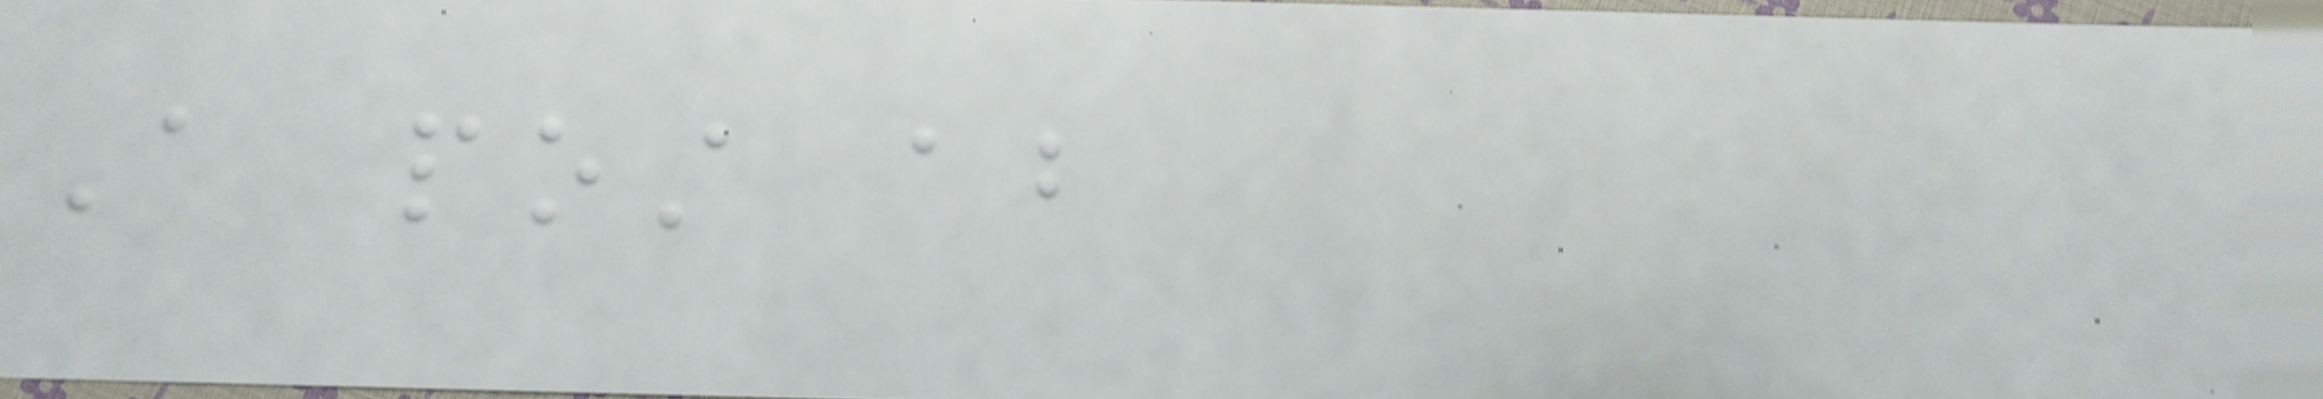A post about
